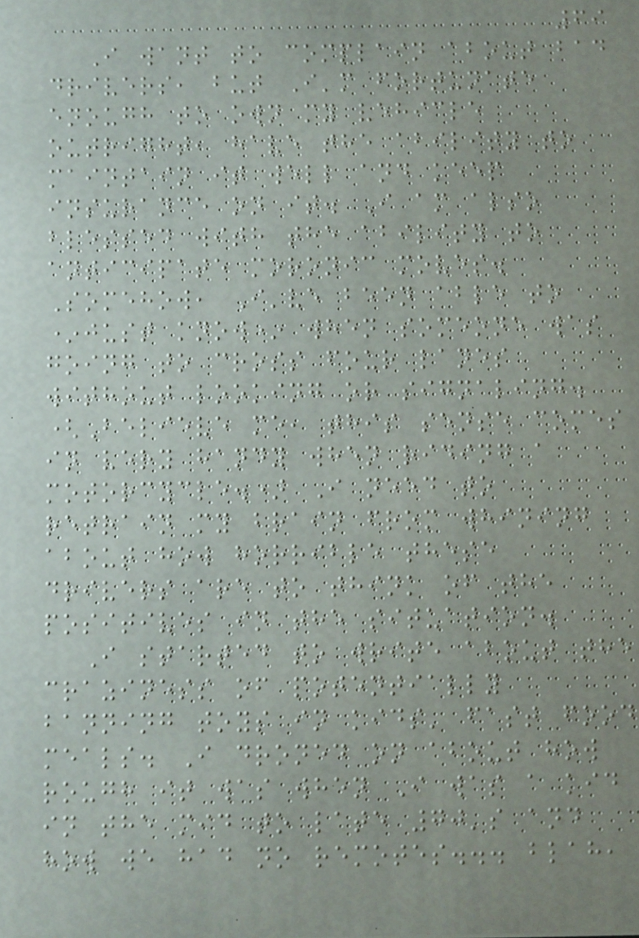69
I want to complain about bad
drivers, but I'm fortunate
enough to own my vehicle
outright, have the ability to
maintain it well and keep
insurance on it. I am also
blessed with the ability to
anticipate moronic moves.
Somehow, I've been able to
*just know* when someone was
going to cross four lanes
without looking or signaling.
(Believe me, this sense comes
in very handy when riding a
motorcycle.) I need to
retrain my brain from whining
about how horrible these
drivers are to think of the
positives in the situation.
I started to write about the
craziness of potentially
banning toys in kids' fast food
meals. I droned on about how
rough it was when I was a kid
in the mid to late 70's and
how we had no remotes... blah,
